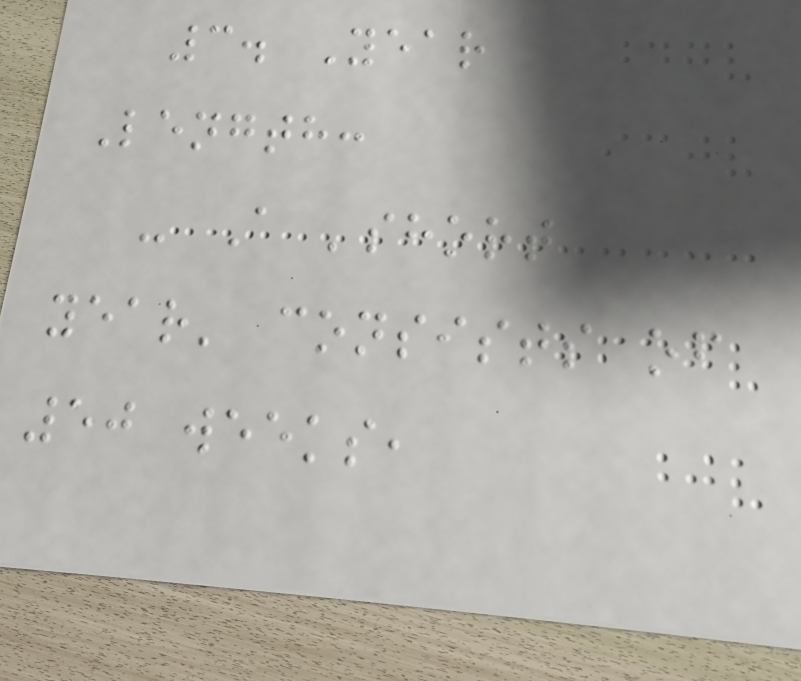3. Year
Length:
- A 'short
year' consists of
50 weeks,
